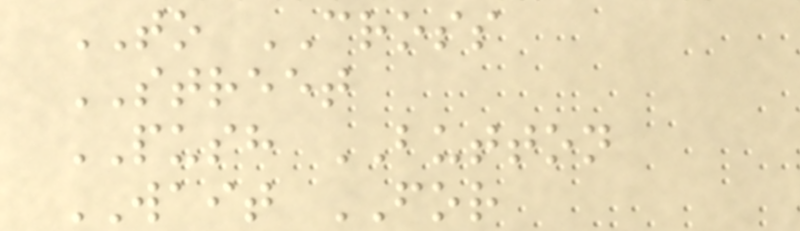TO CROSS
STREET
PUSH BUTTON
WAIT FOR
